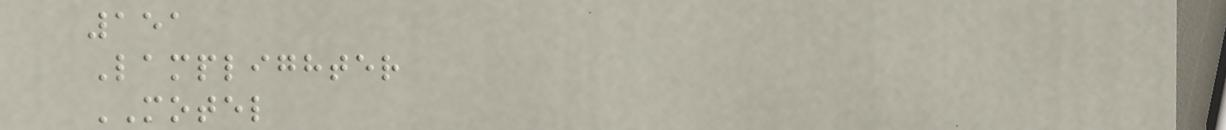151
Lamplighter
MOTEL
